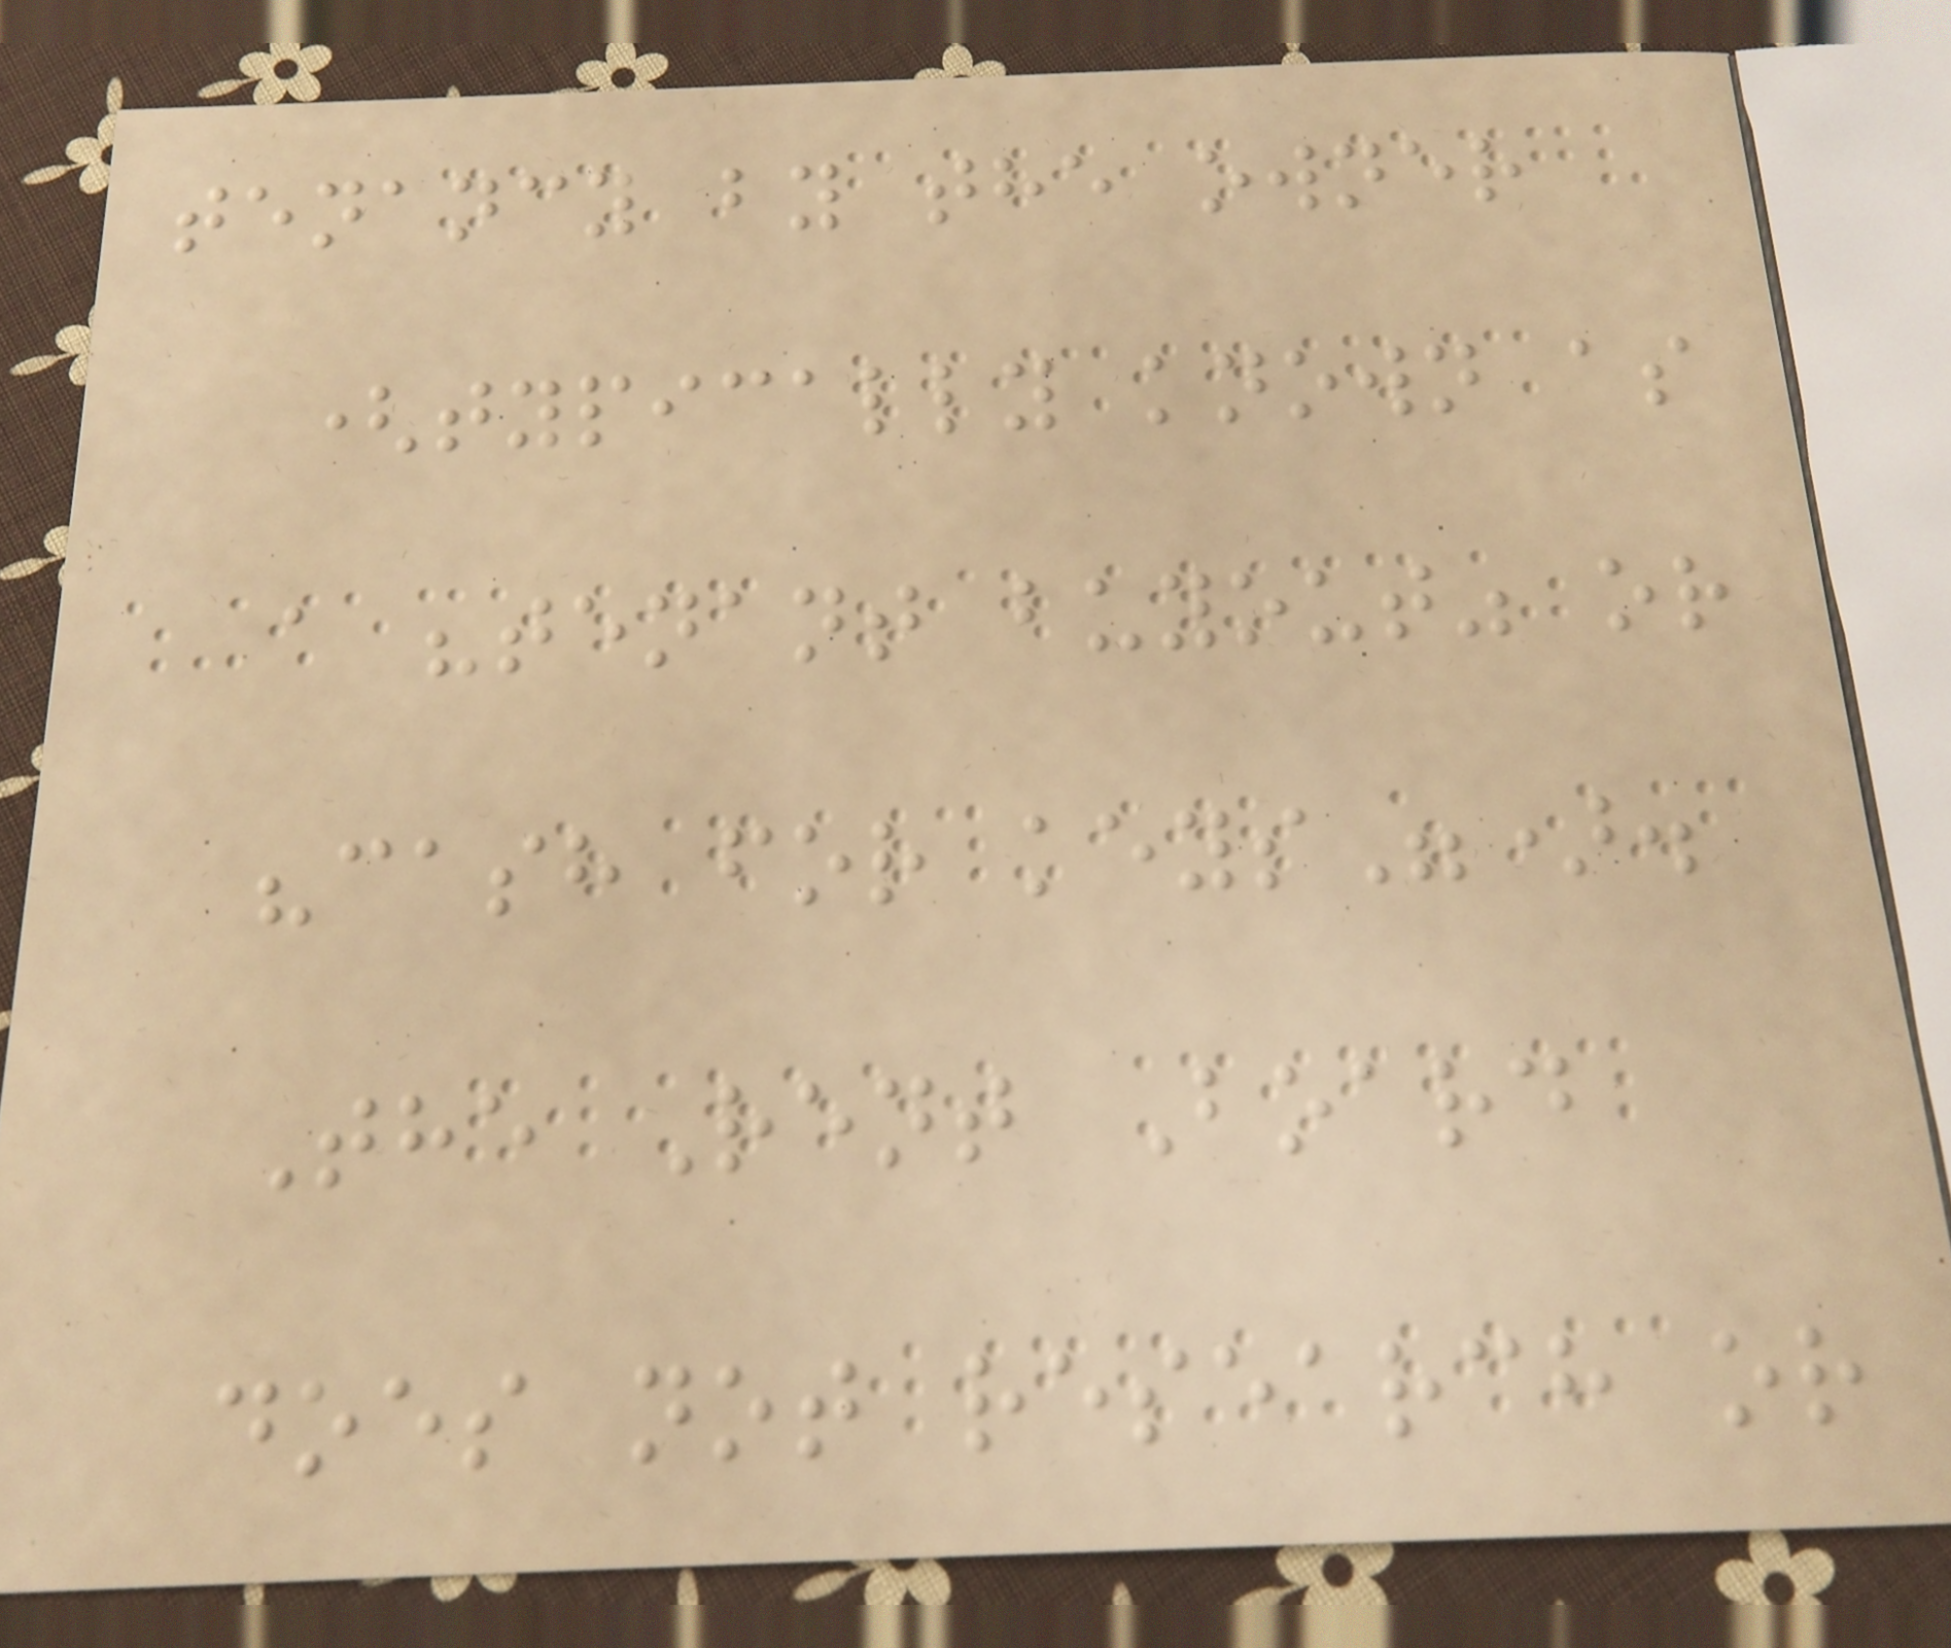tenancy by the owner
(typically known as
a "tenant buyout" or
"cash for keys").
The Rent Board
does not research or
